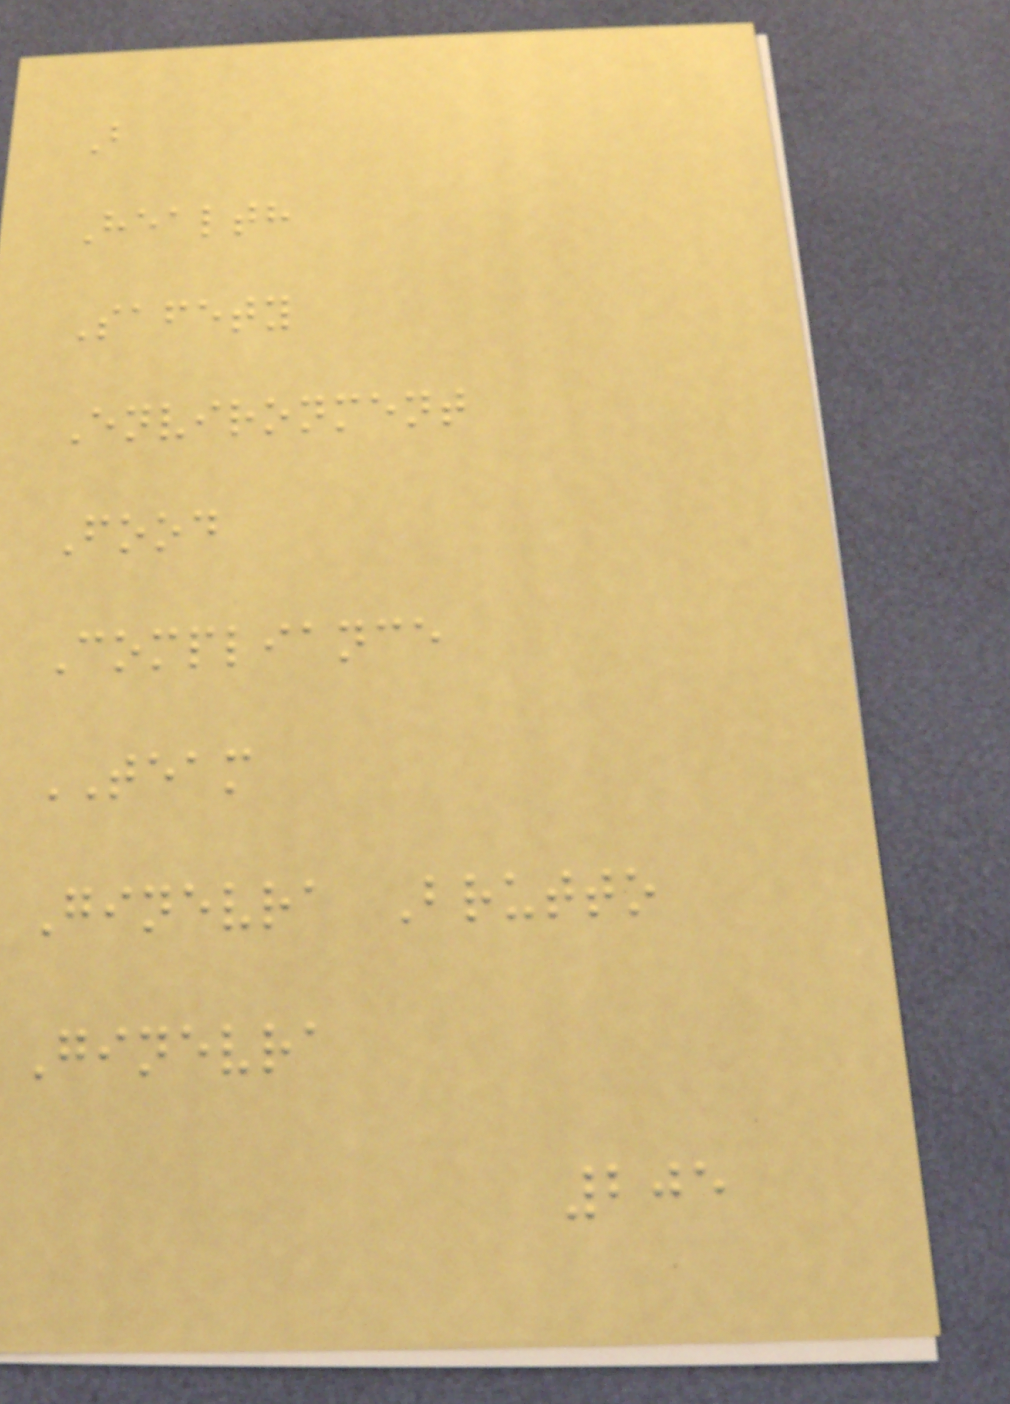B
Health
Safety
Environment
Food
Compliance
TEAM
Ginevra Brutto
Ginevra
205
